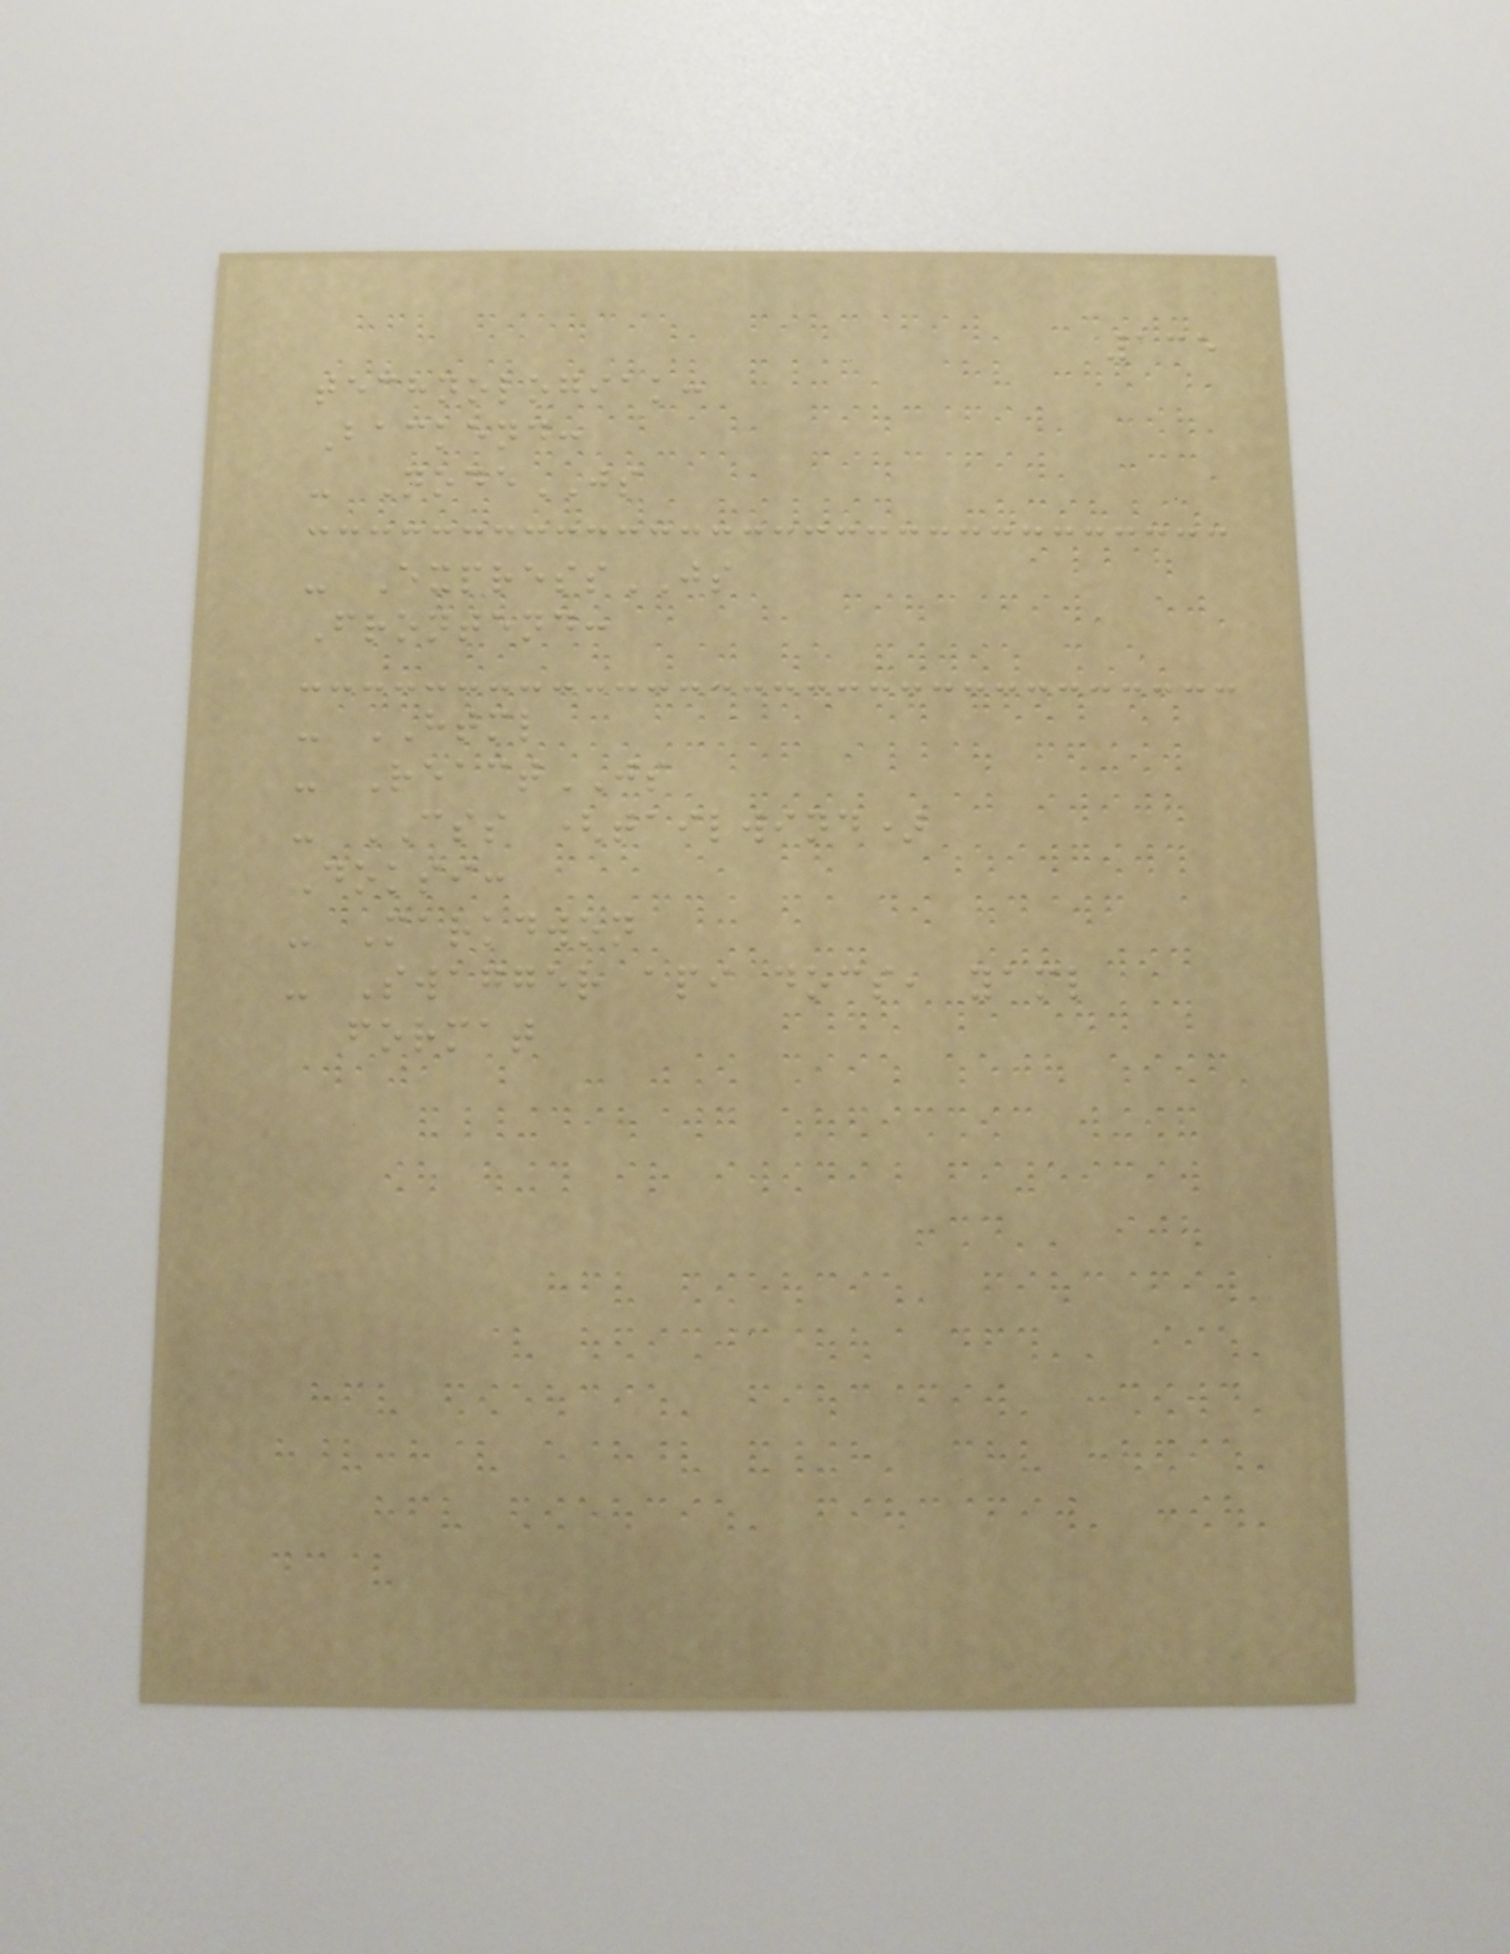135
technologiak:
Backend:
- NodeJS
- ExpressJS
Frontend:
- HTML
- ReactJS
- CSS (tailwind)
Doksi:
- Markdwon
- Swagger api docs, yaml
format
